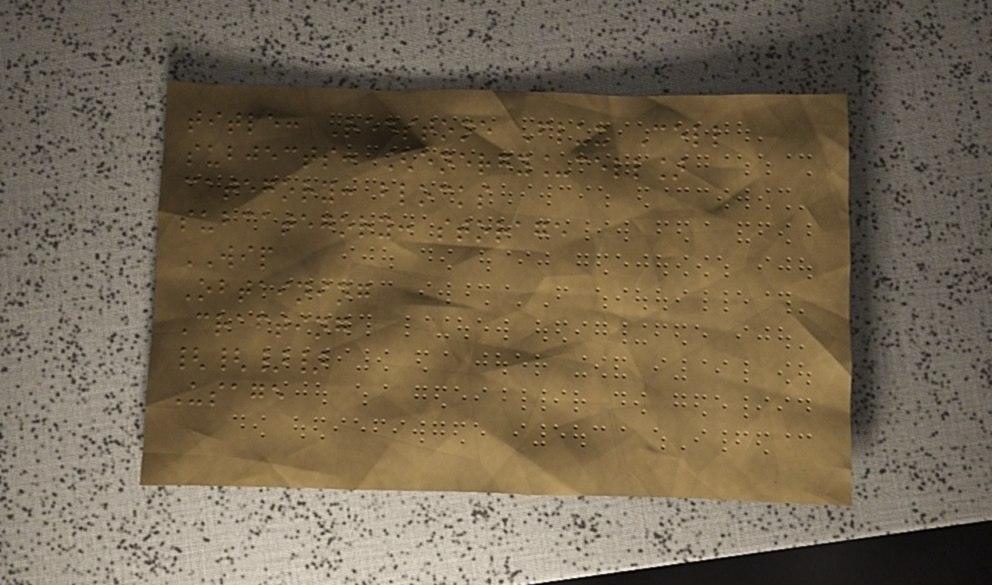title: Redstone Flux Cell
subjects: [energy_cell]
category: blocks
subcategory: storage
WIP
Obtaining
Crafting
{{}}
Usage
